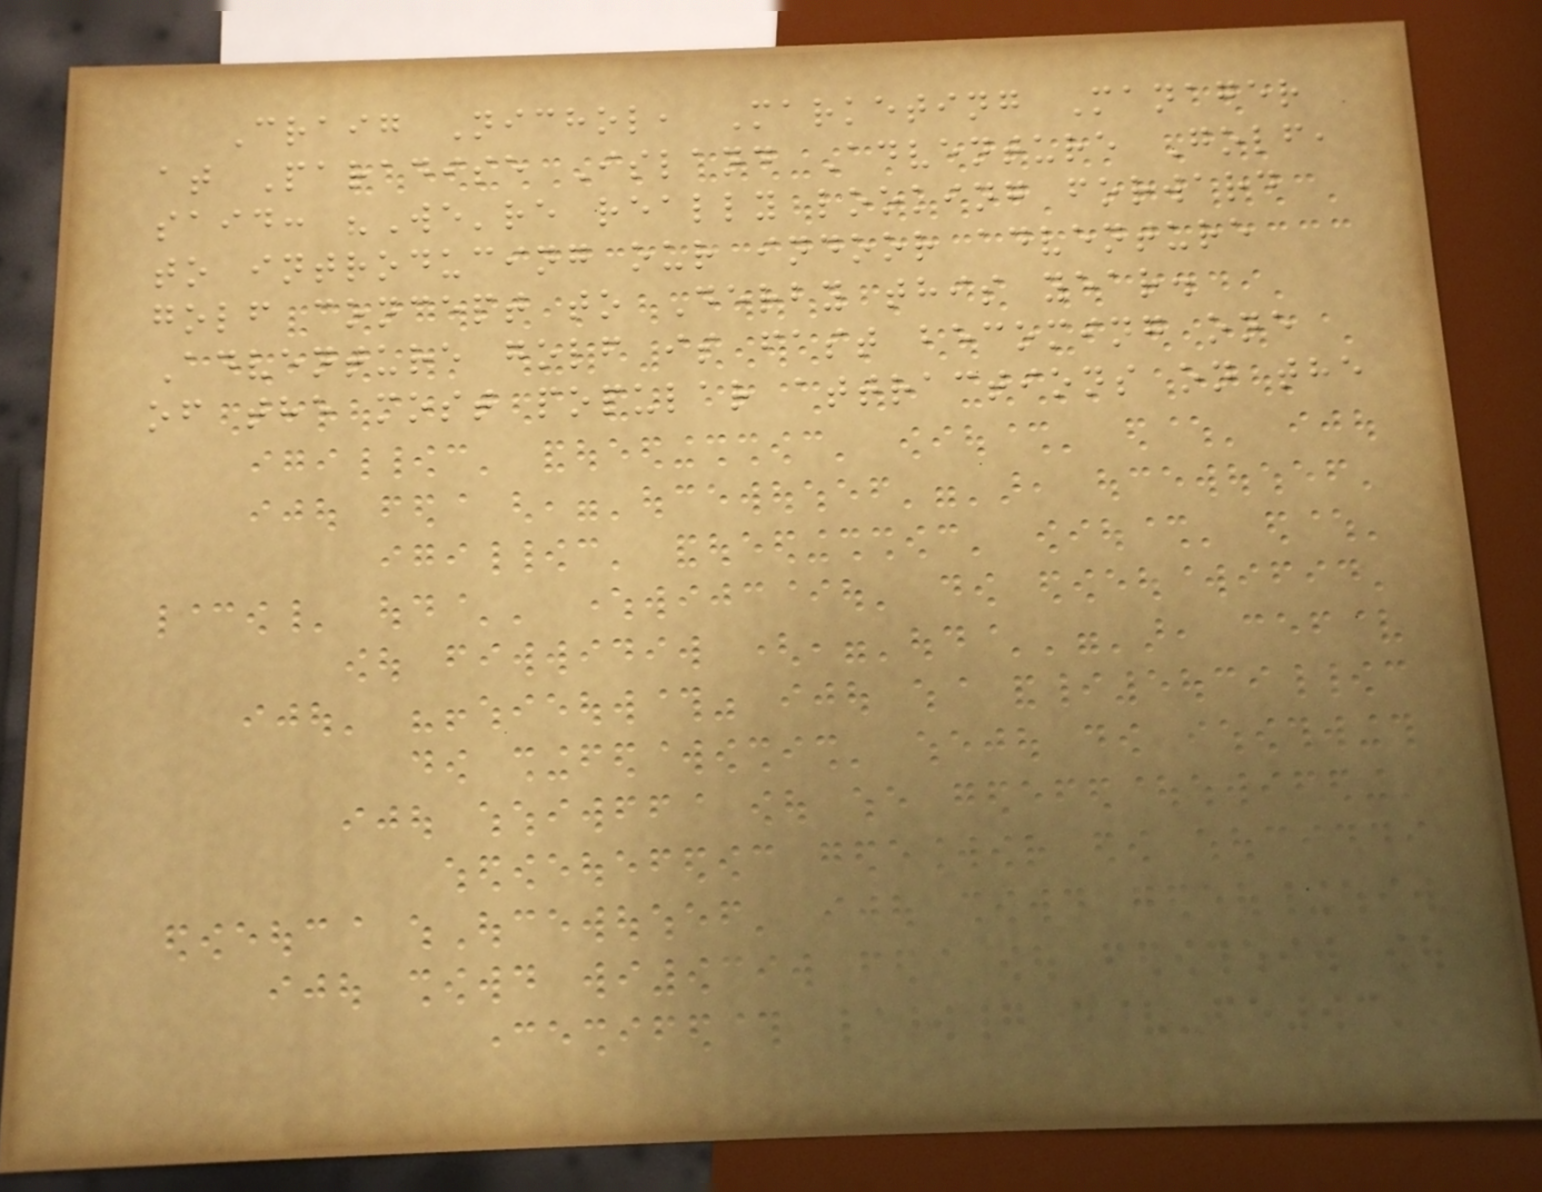Craig Nichol, Marketing Manager
at Paradise Island Adventure Golf,
said: "We're really looking forward
to introducing our indoor adventure
golf concept to Derby this year.
Adventure golf is fast becoming one
of the most popular attractions on the
